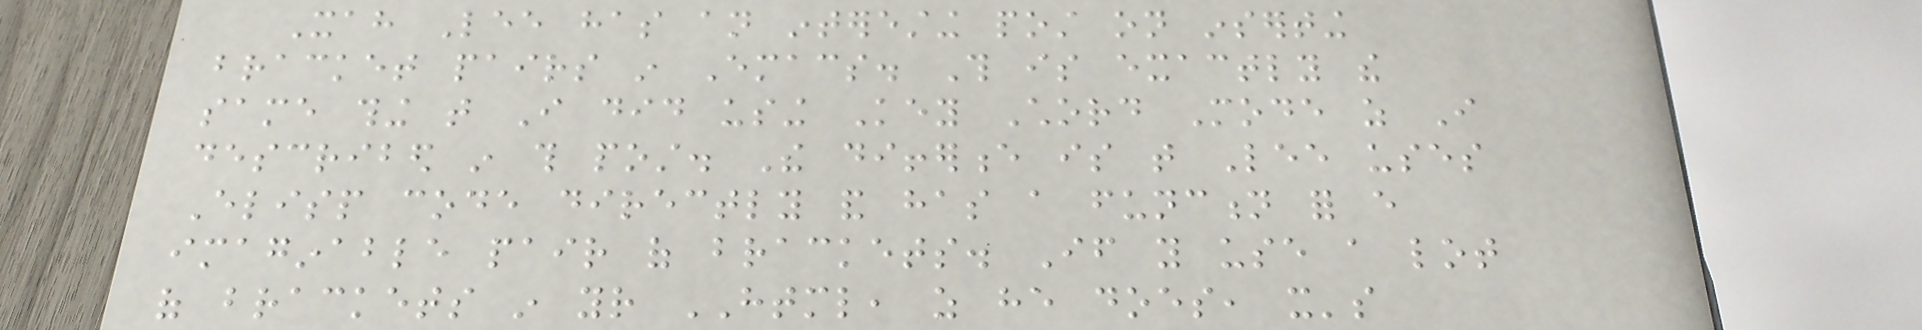Xah Lee has an interesting post on inserting
bracket pairs in Emacs. This is exactly the
same thing that I did using Key Chord Mode as I
described in this post. The difference is that Lee uses
Elisp code directly and has a function for every
imaginable pair of brackets. If you use a lot
of brackets in your HTML, as he does, it's
